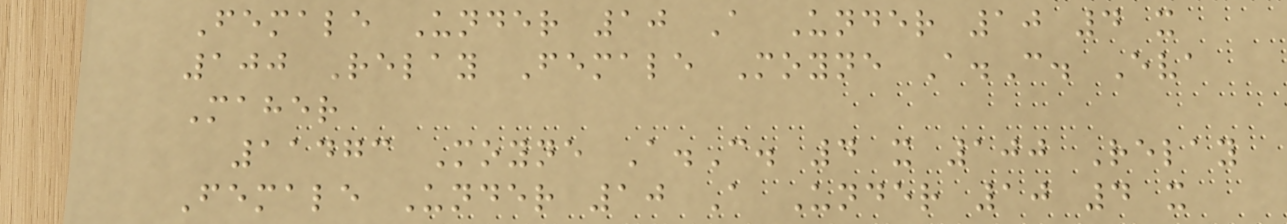Female Under 10 A Under 10 4 x
100 Relay Female Moyne A.C. Eva
Maher
11473 Moyne A.C. 4 x 100 Relay
Female Under 10 A Under 10 4 x
